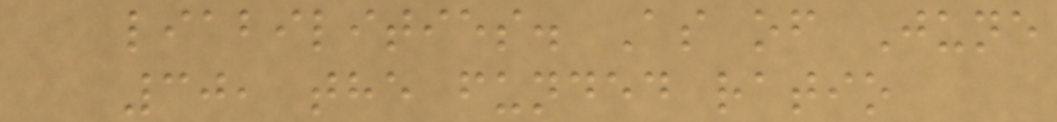liabilities. As of June
30, the funded ratio
